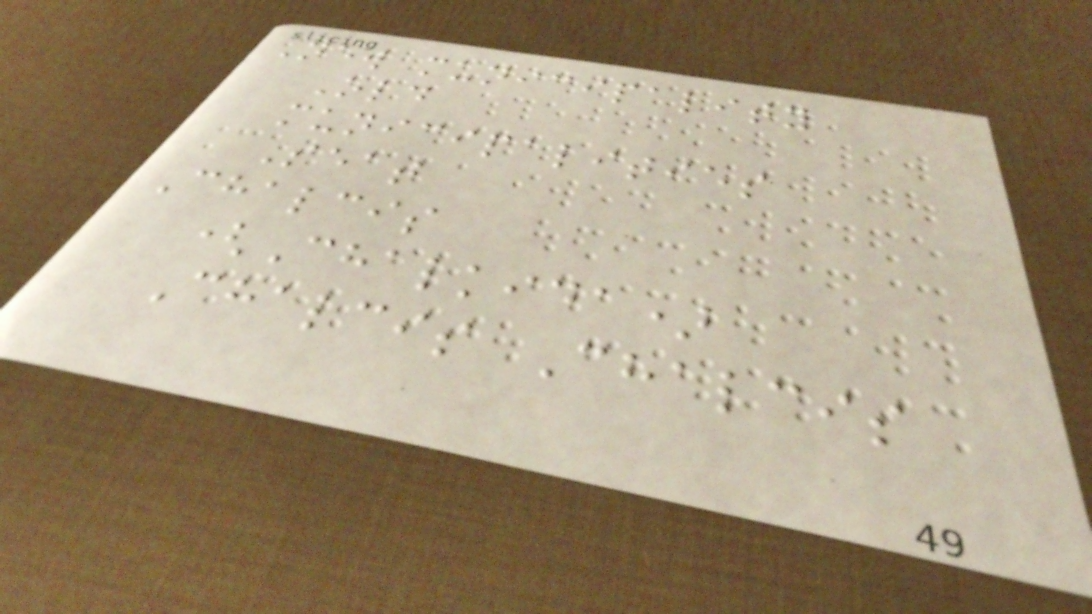New municipality
Old
municipalities
Seat
Chalcis
(Chalkida)
Chalcis Chalcis
